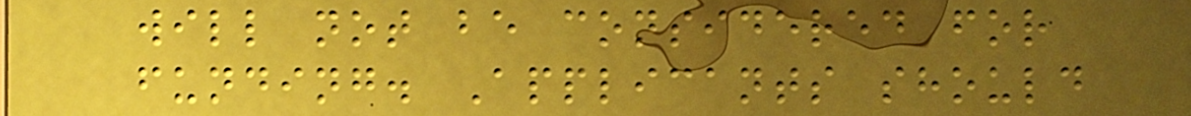will not be considered for
funding. Applicants should
